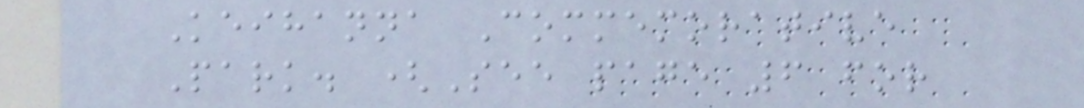Keihanna Commemorative
Park. (See page 6 for
